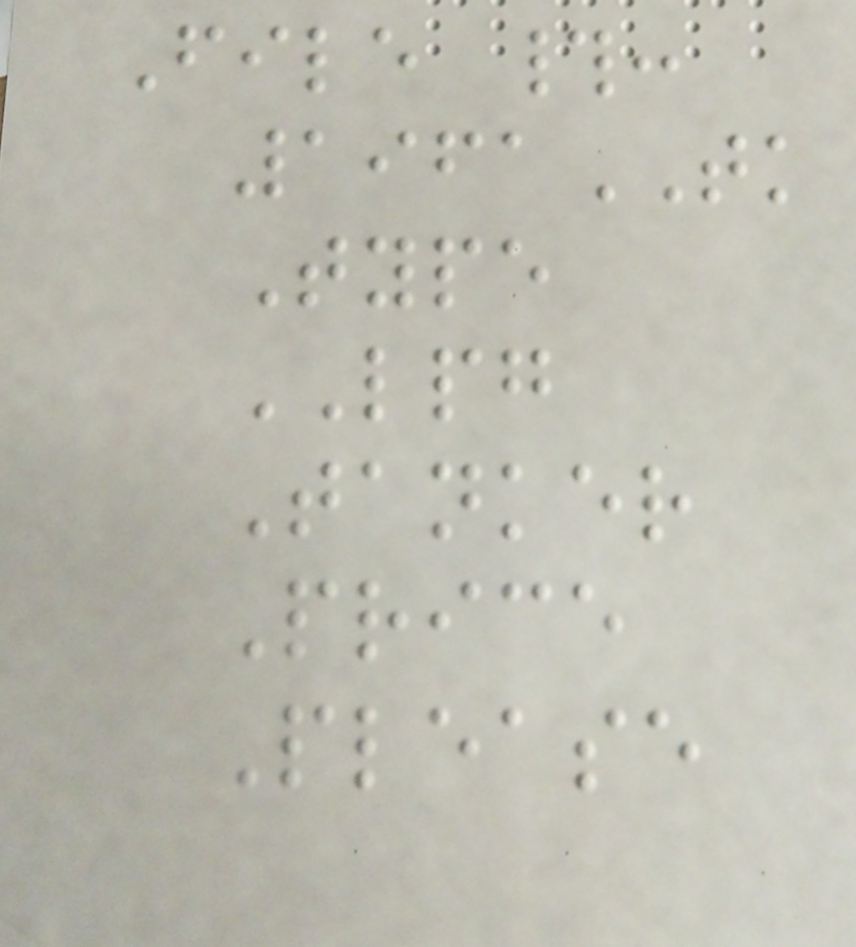File #:
1961TK
Type
LPG
Tanker
Price
Please
